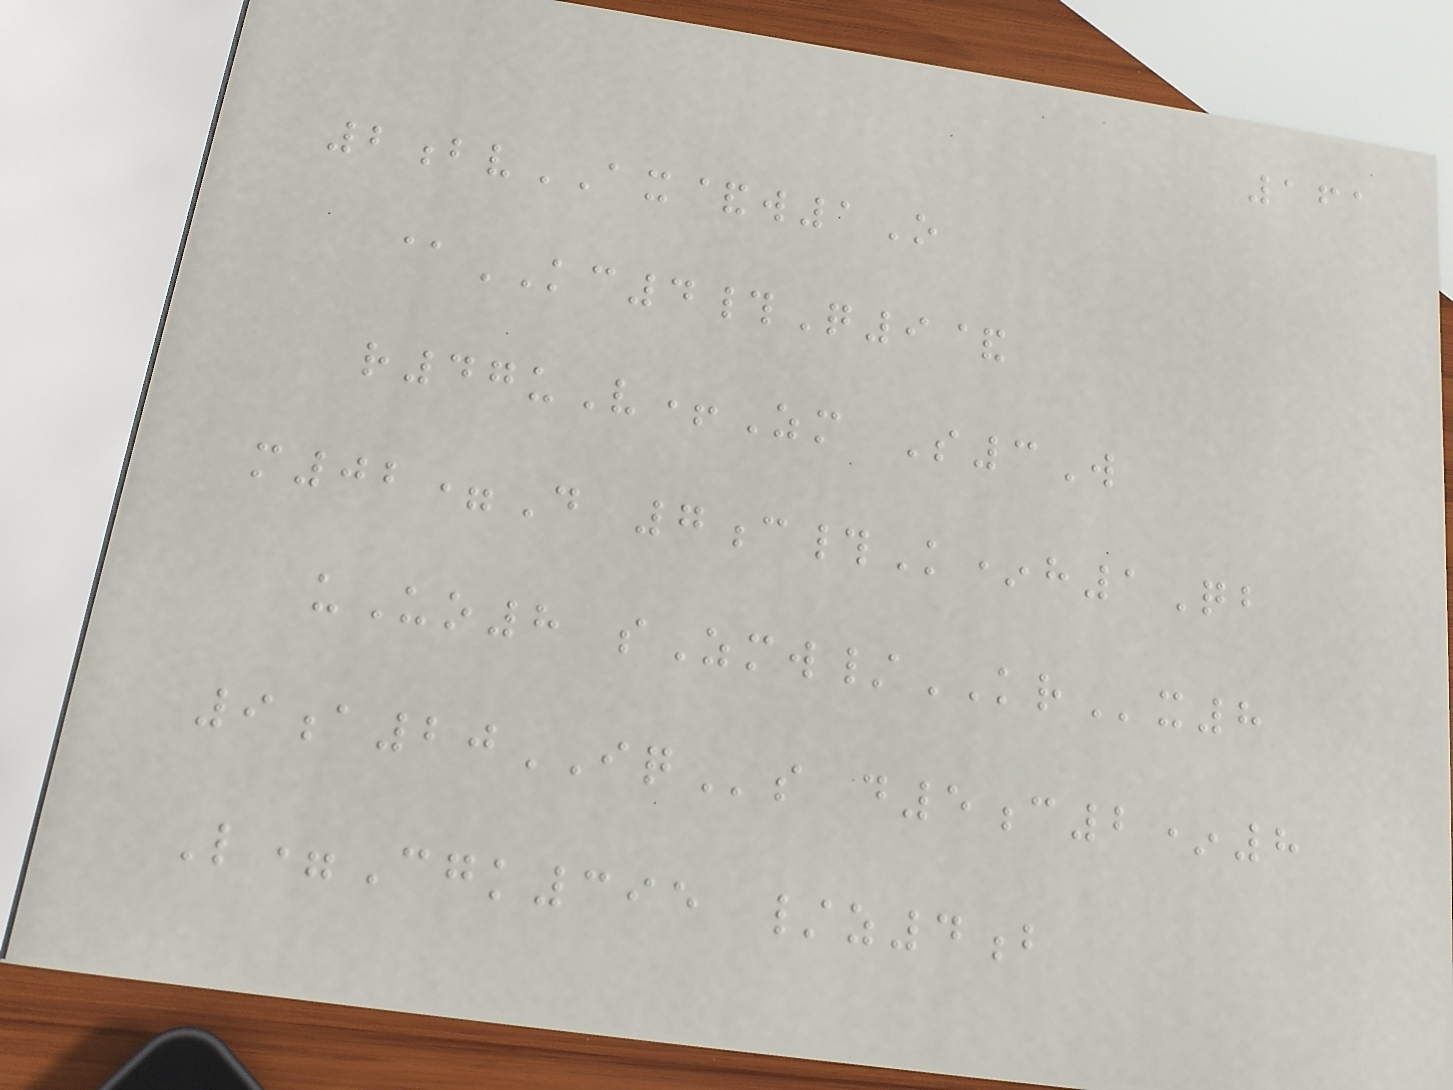161
2bvAX&w1O
@KC4#Q9&
r47uV+Zm S3W
m02=D 7c#K*h1Qb
uUo8 sZmw/KRx8
9a20IQs d5c2*8
L=Cgk395 /z4b
